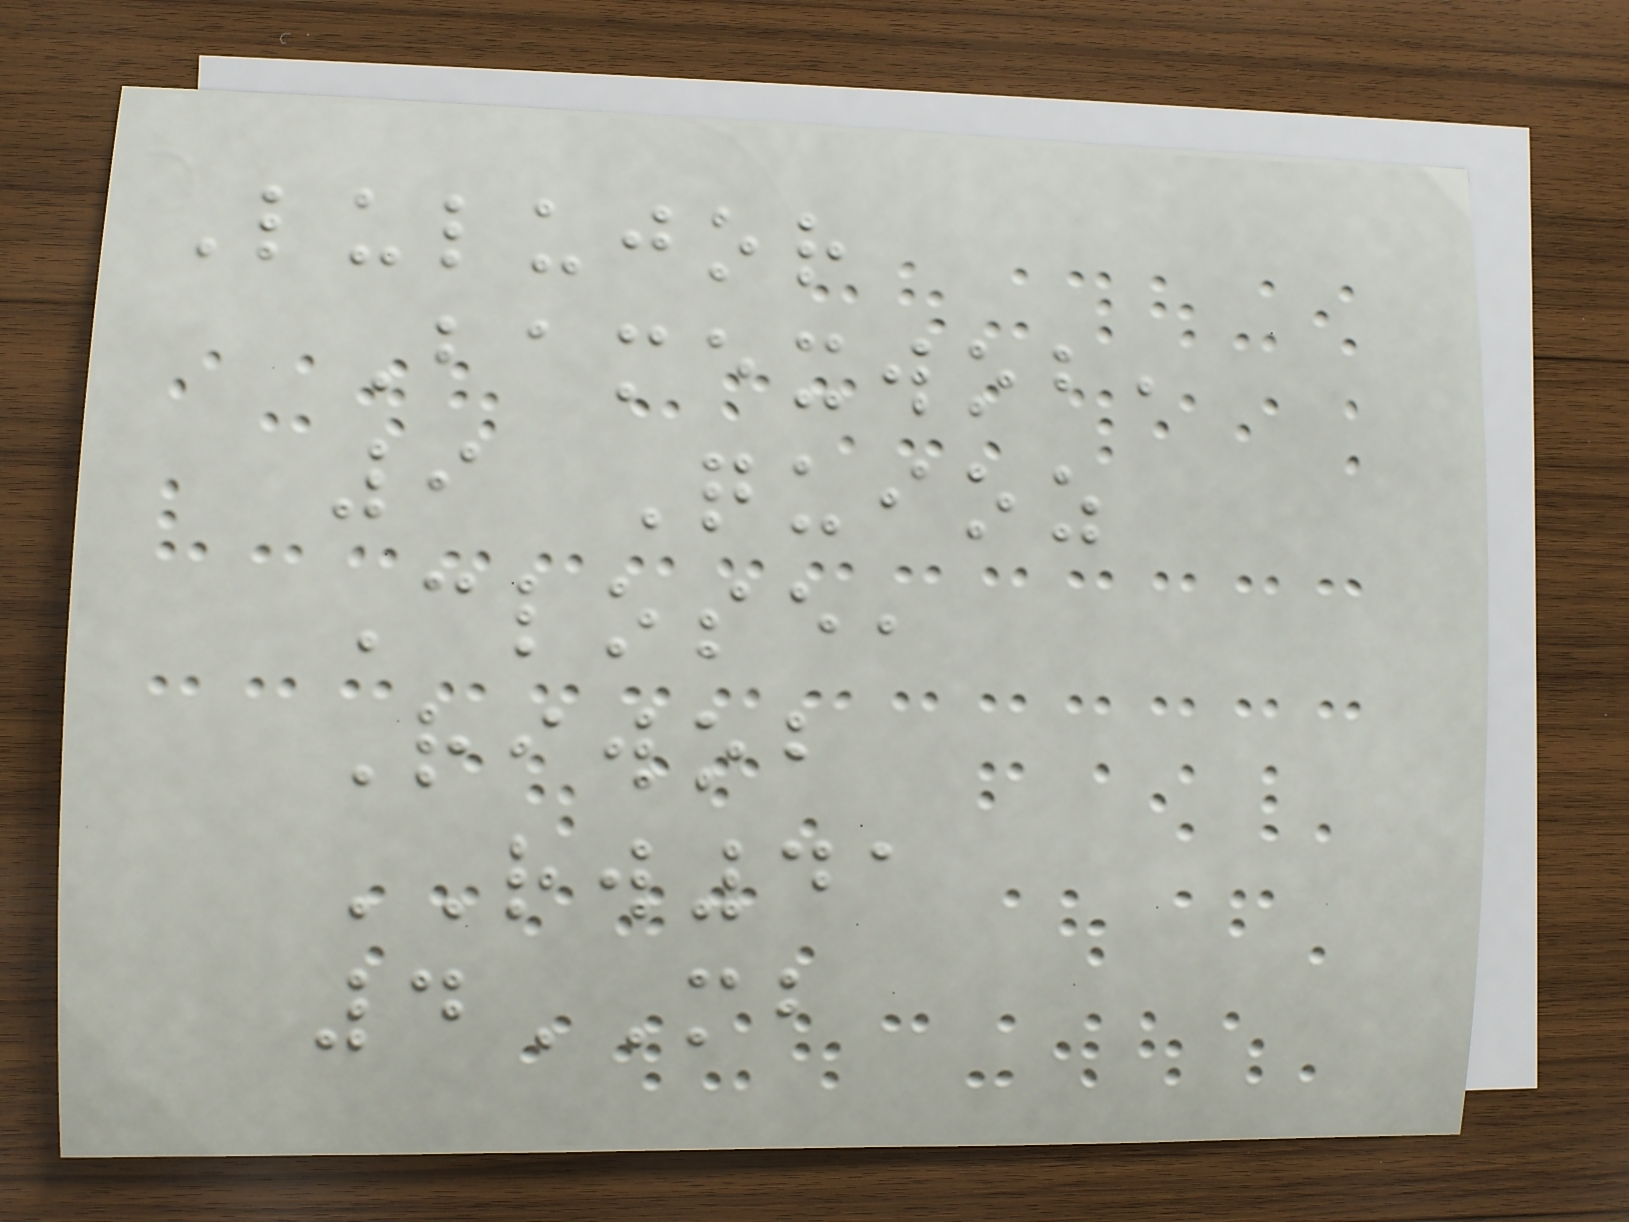Lulujor
Bamexwob,
9 Quioz
Close,
Riwob
RW41
4MB
